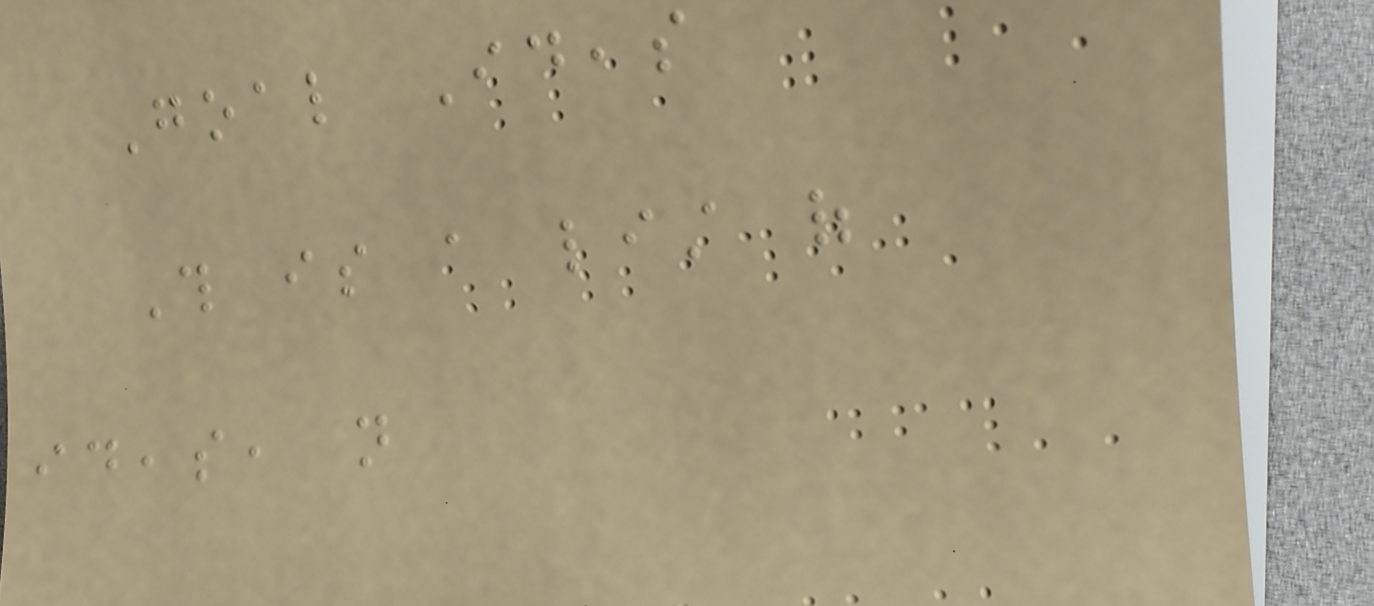Goal Ideas
This is a list of
ideas, not
